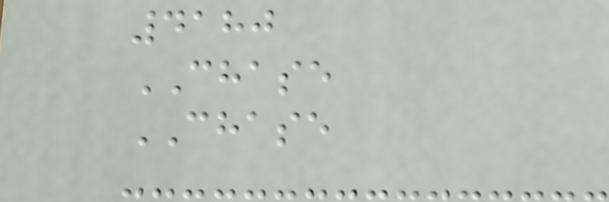4180
CHASE
CHASE
